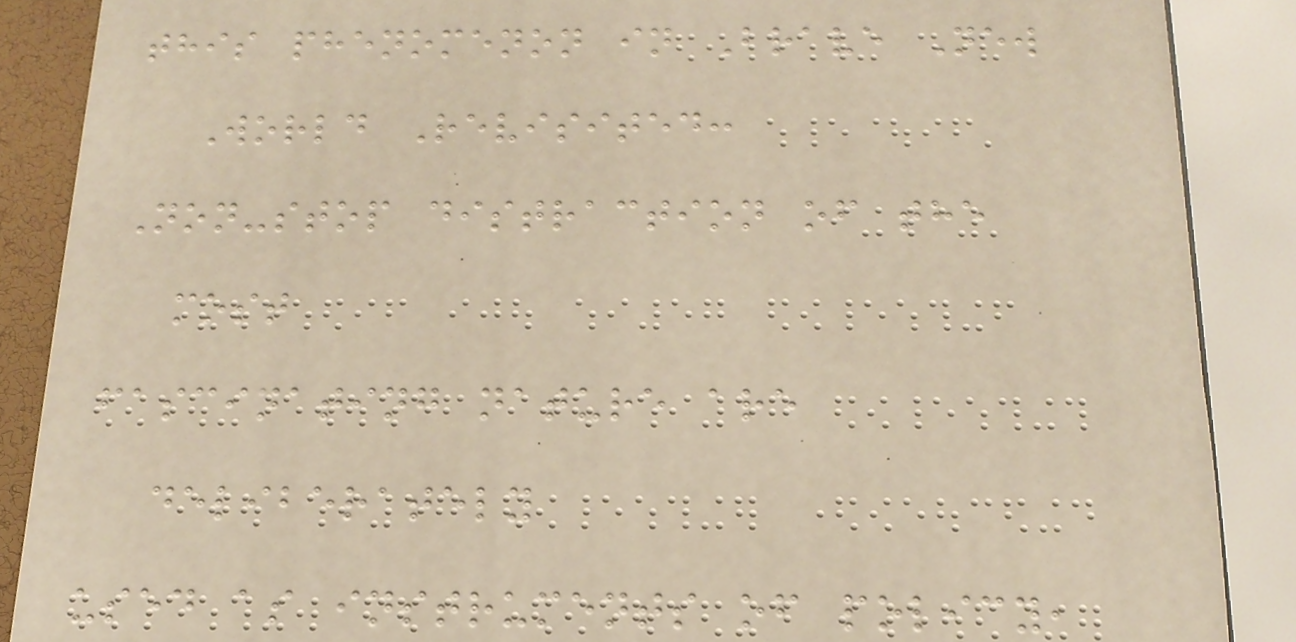this phenomenon in Brave New
World Revisited:
Non-stop distraction of the
most
fascinating nature are
deliberately
used as instruments of policy,
